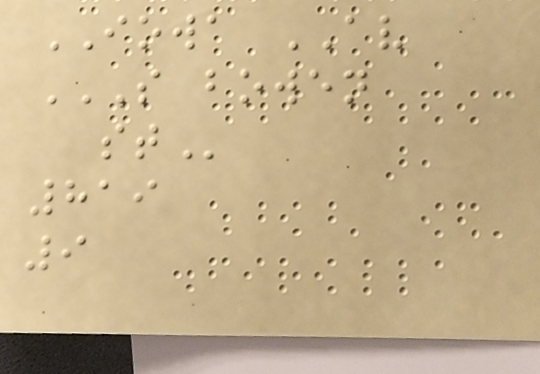IOWA AV
S BOWEN
ST
819
9
